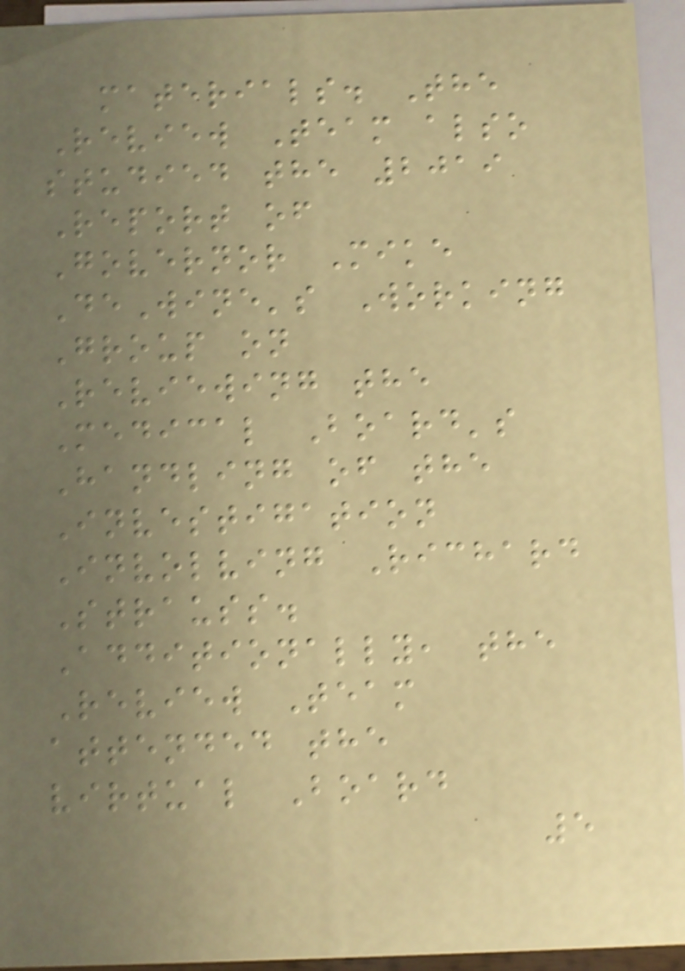materials. The
Review Team also
studied the 2019
Report of
Governor Mike
DeWine's Working
Group on
Reviewing the
Medical Board's
Handling of the
Investigation
Involving Richard
Strauss.
Additionally, the
Review Team
attended the
virtual Board
5
